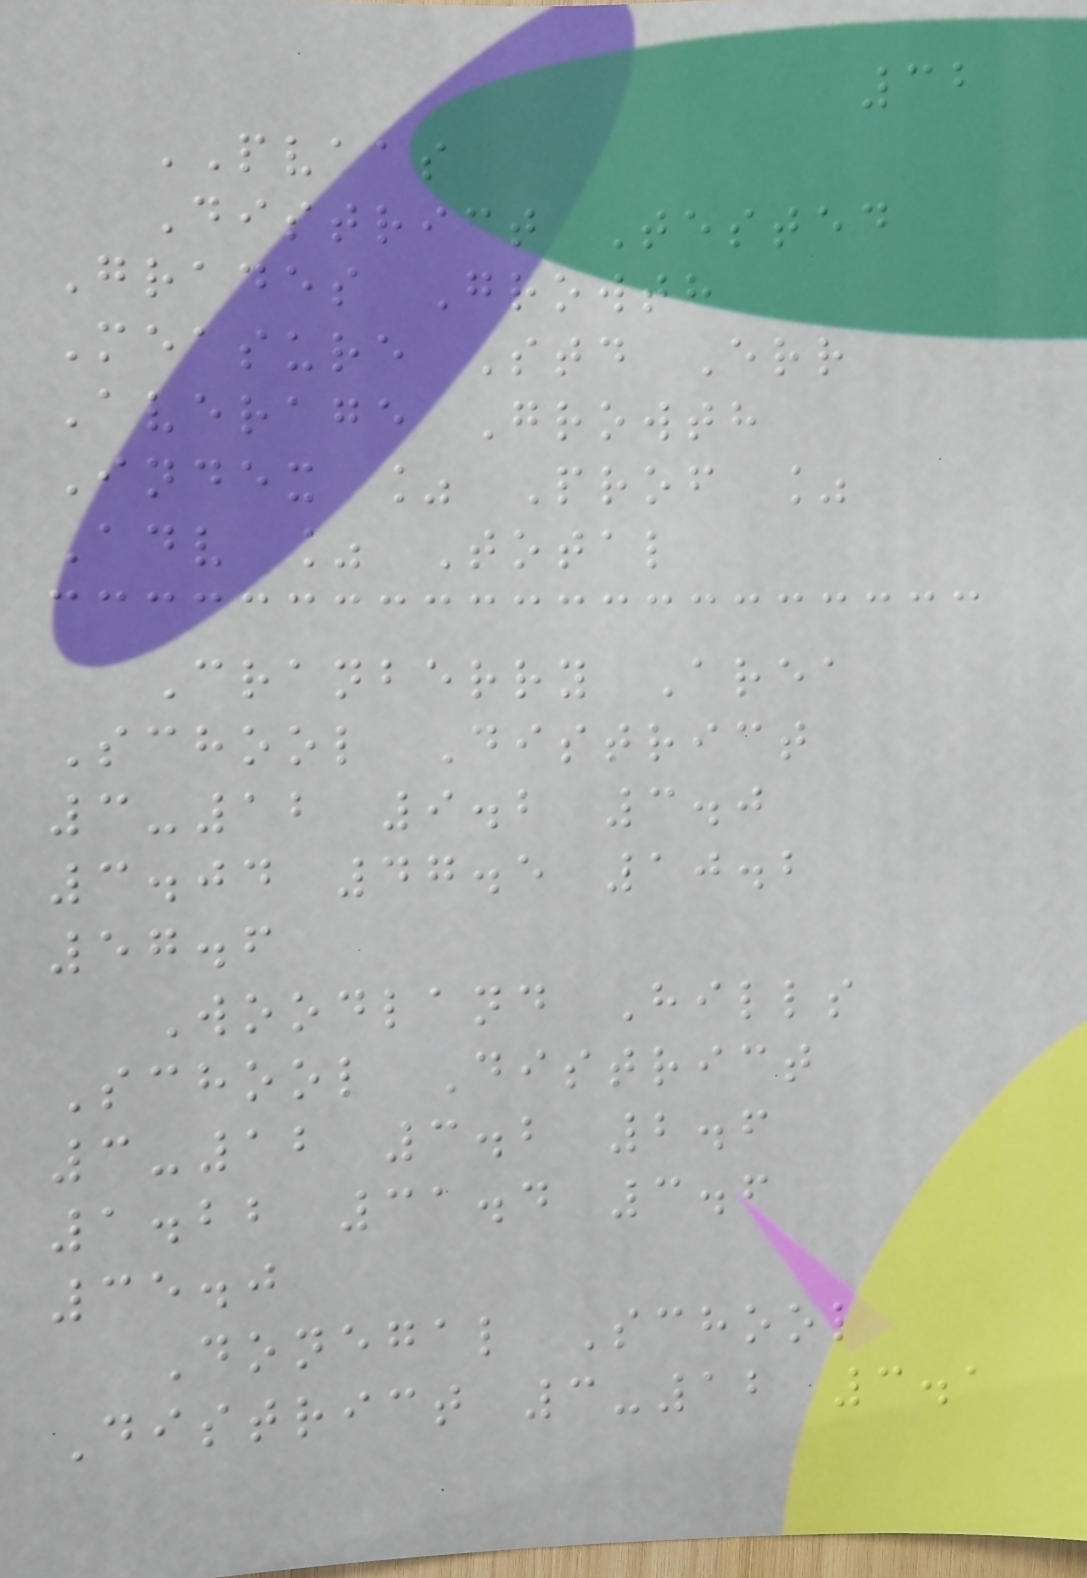32
PVAAS
District Tested
Grades Growth
Measure Std Err
Average Growth
Index % Prof %
Adv % Total
Cranberry Area
School District
3-12 9.2 3.0
3.04 47.5 10.2
57.6
Woodland Hills
School District
3-12 3.2 2.6
1.22 31.4 3.6
35.0
Donegal School
District 3-12 3.1
